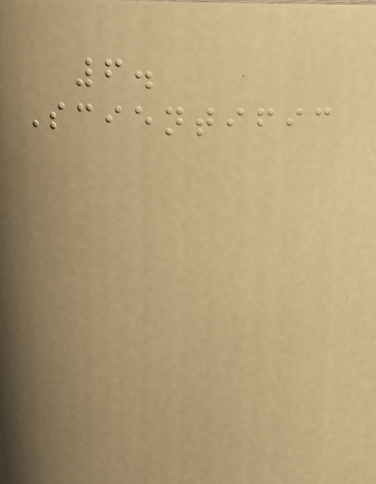6.
Scientific
